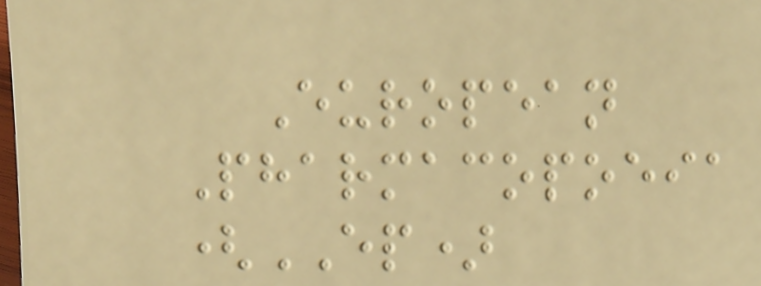European
Pharmacopoeia
(EP)
